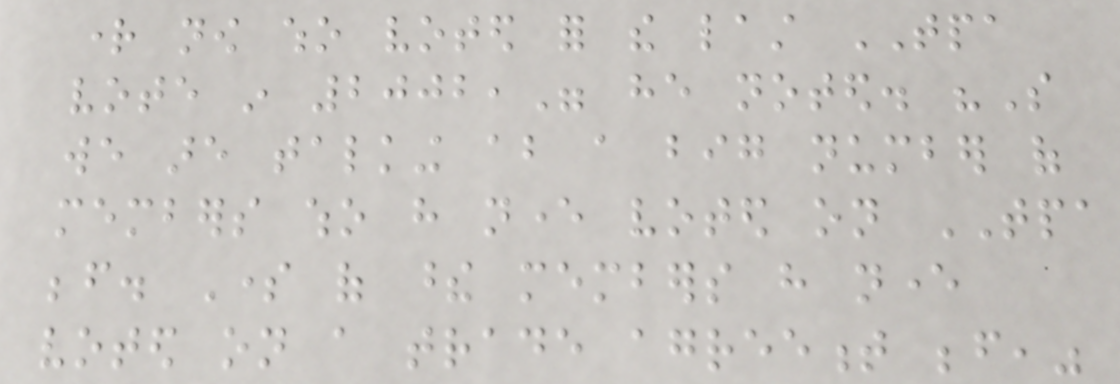right now who voted for the last TPA
vote in 2002," he noted. "So
we are talking about a big number of
members who have never voted on TPA
before. Some of these members have never
voted on a trade agreement before,"
